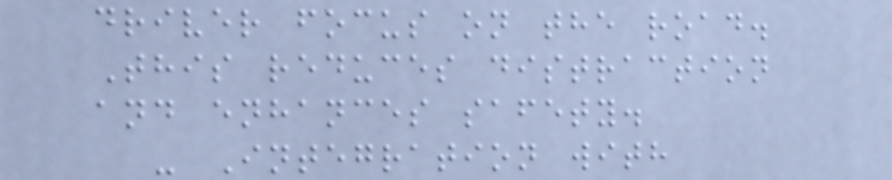driver focus on the road.
This reduces distraction
and enhances safety.
- Integration with
